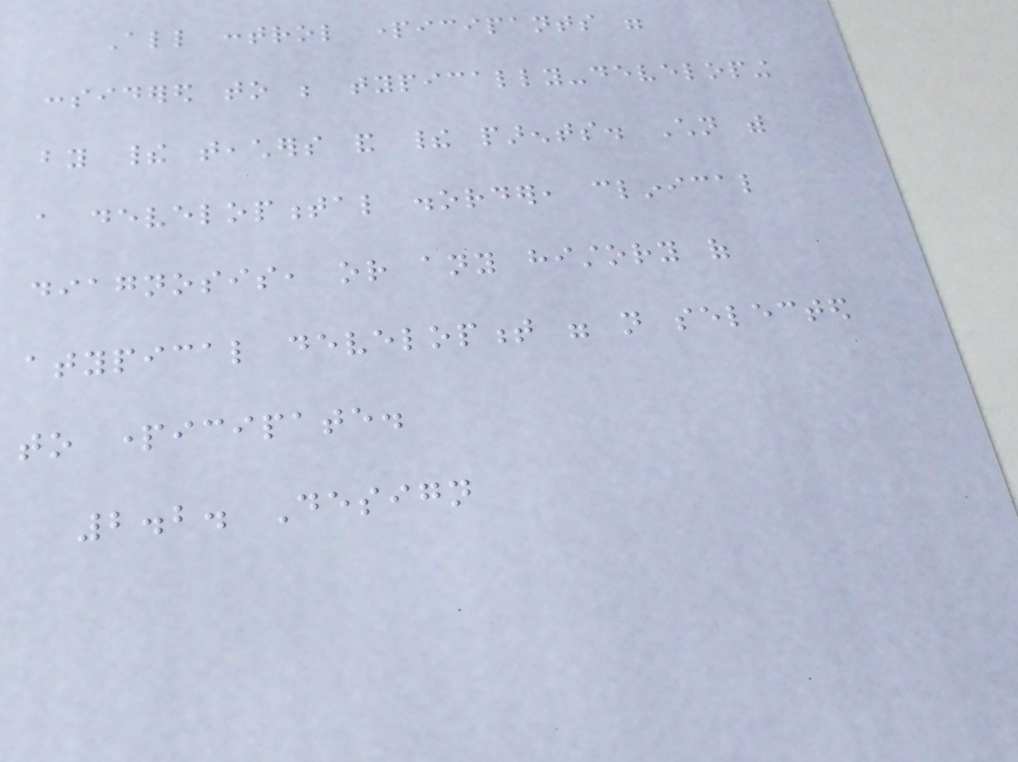All control participants were
considered to be typically-developing
by their teachers and their parents. Children with
a developmental disorder, clinical
diagnosis, or any history of
atypical development were not selected
to participate.
2.2. Design
